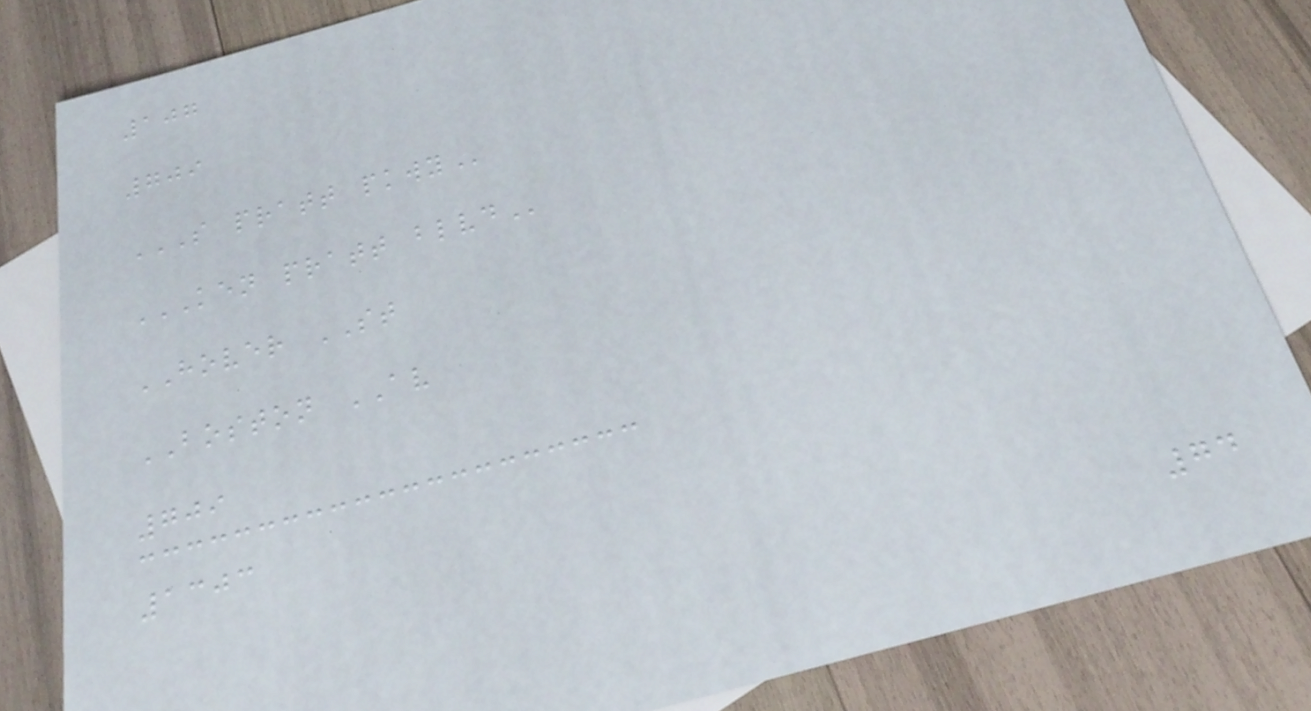107
709
S PRATT PKWY
KEN PRATT BLVD
HOVER ST
BOSTON AV
709
1303
74
